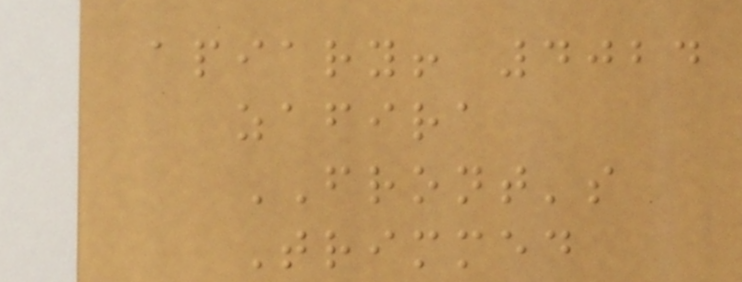apiary! 4024
zafira
FRONT's
Trimmed
